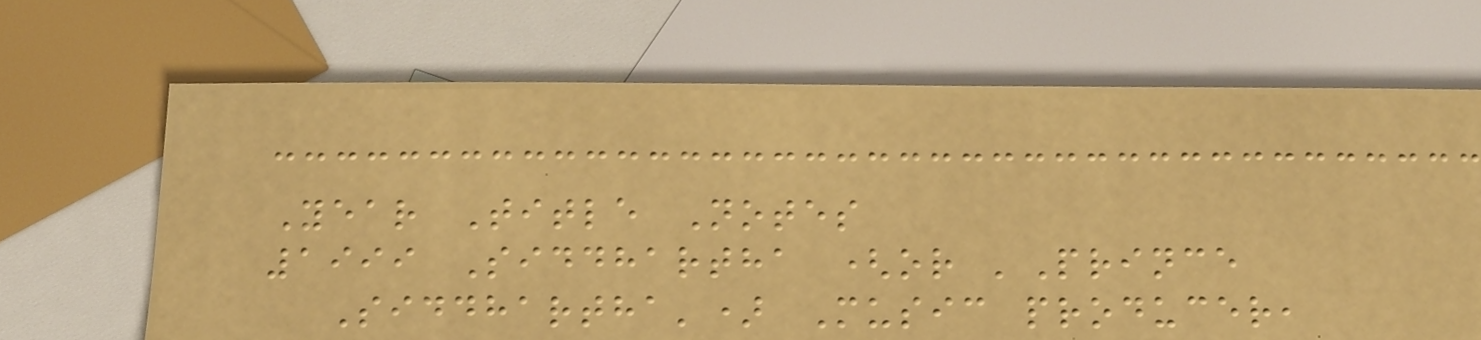Year Title Notes
1999 Siddhartha (or 'Prince
Siddhartha') Music producer,
